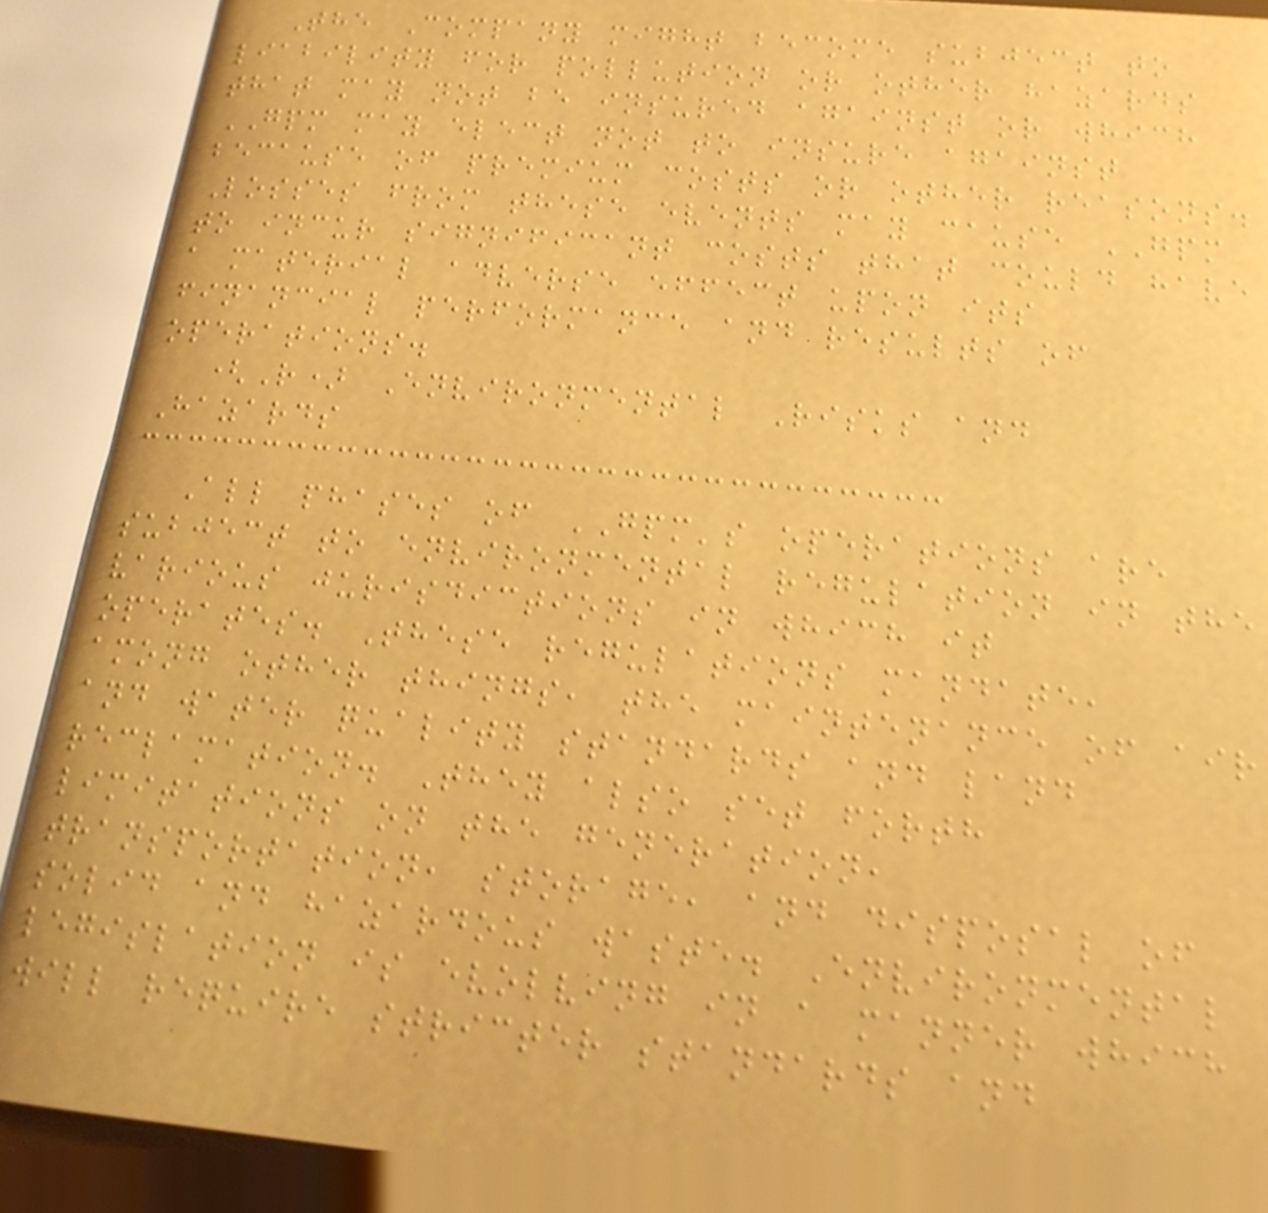The Company might become subject to
liability for pollution or other hazards
that may not be insured against or which
GPM may elect not to insure against
because of premium costs or other reasons.
Losses from these events may cause GPM
to incur significant costs that could have
a material adverse effect upon its
financial performance and results of
operations.
(R) Environmental Risks and
Hazards
All phases of GPM's operations are
subject to environmental regulation in the
various jurisdictions in which it
operates. These regulations mandate,
among other things, the maintenance of air
and water quality standards and land
reclamation. They also set forth
limitations on the generation,
transportation, storage, and disposal of
solid and hazardous waste. Environmental
legislation is evolving in a manner which
will require stricter standards and
